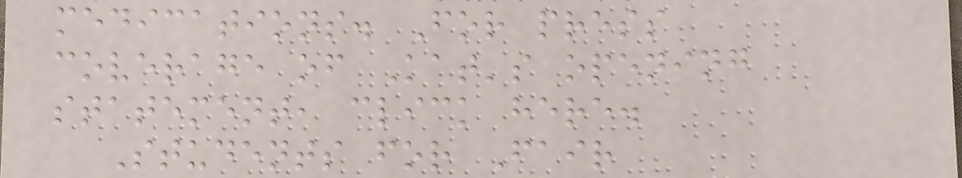medications. For press
coverage of Kat's opening
statement, click here.
Students for Fair
